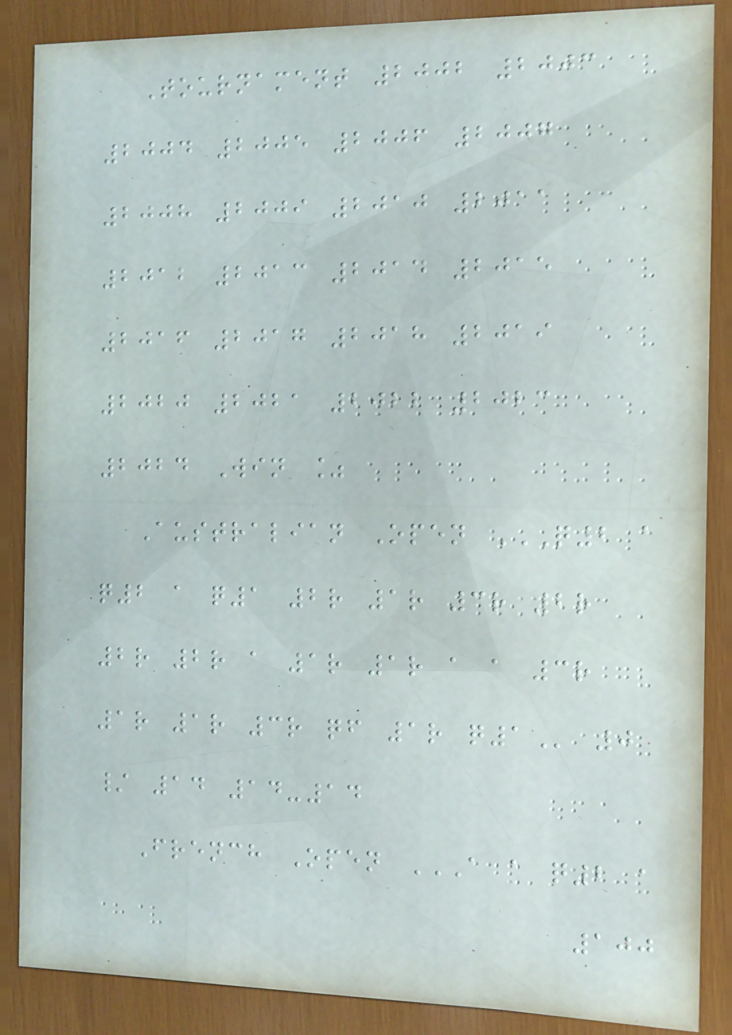Tournament 2002 2003
2004 2005 2006 2007
2008 2009 2010 2011
2012 2013 2014 2015
2016 2017 2018 2019
2020 2021 2022 2023
2024 Win %
Australian Open Q2 A
Q2 A Q1 2R 1R 3R 2R
2R 2R A 1R 1R A A 3R
1R 1R 3R QF 1R Q1 0
/ 14 14-14
French Open A A Q2 A
100
